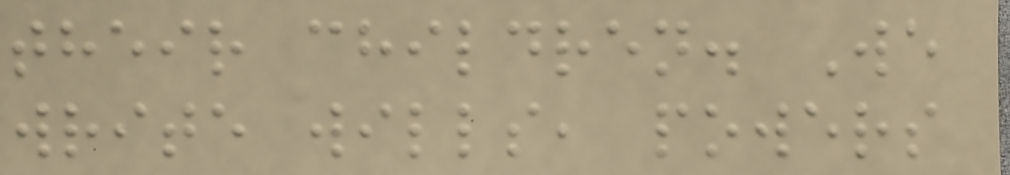their children. We
write wills, powers
